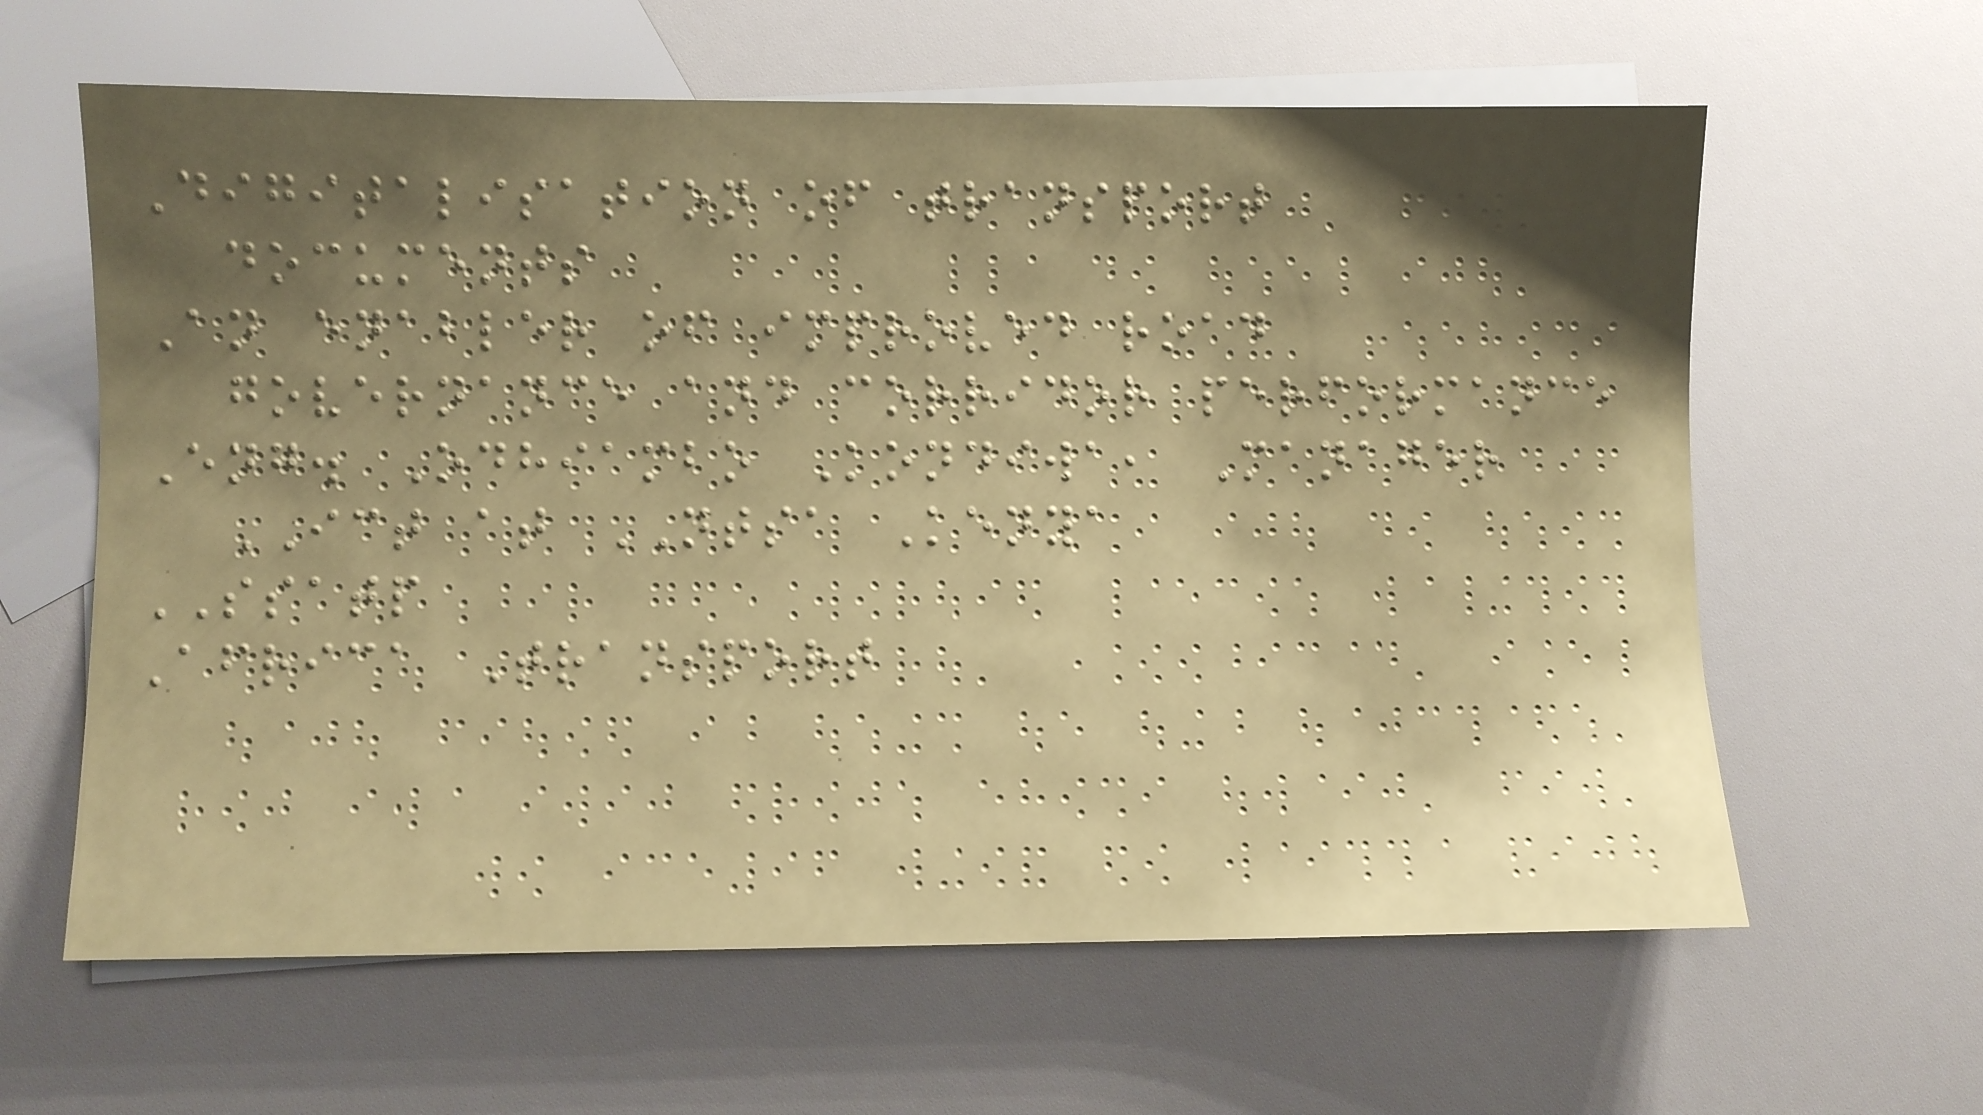Digitalisation of transport
documents
An enabler of improved road
governance and corridor performance
Eng. Odhiambo Kondiwa, Manager
ICT at NTSA Kenya
SSATP
Africa Transport
